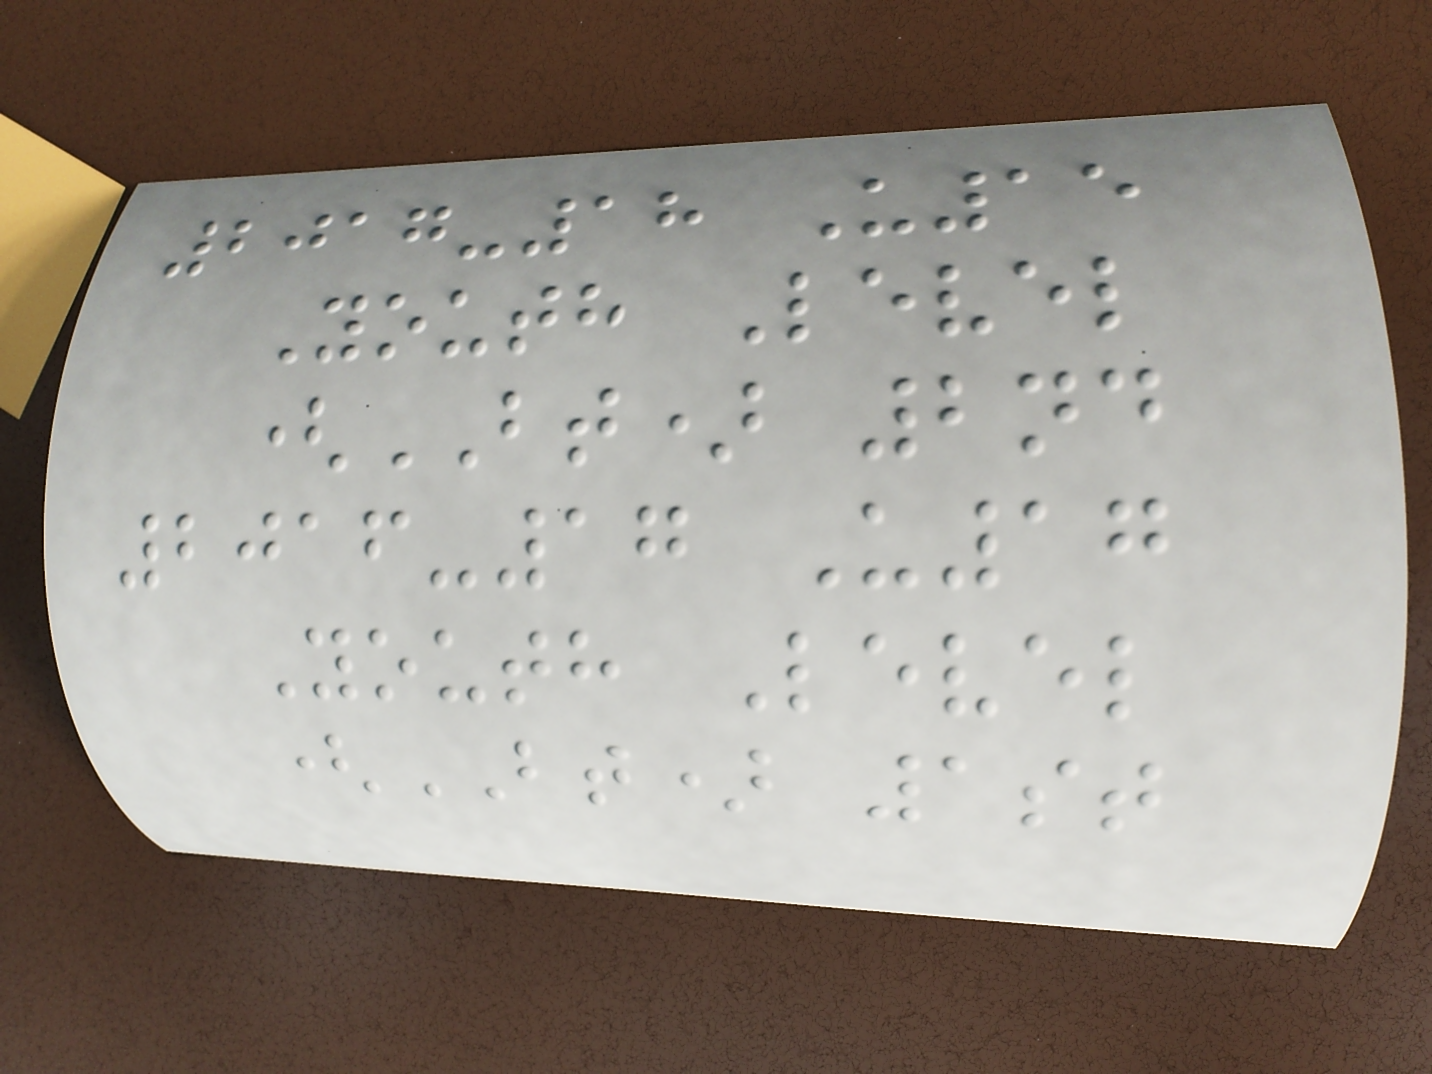2017-18 U15
Youth Level
(BT) 2nd
2016-17 U17
Youth Level
(BT) 1st
